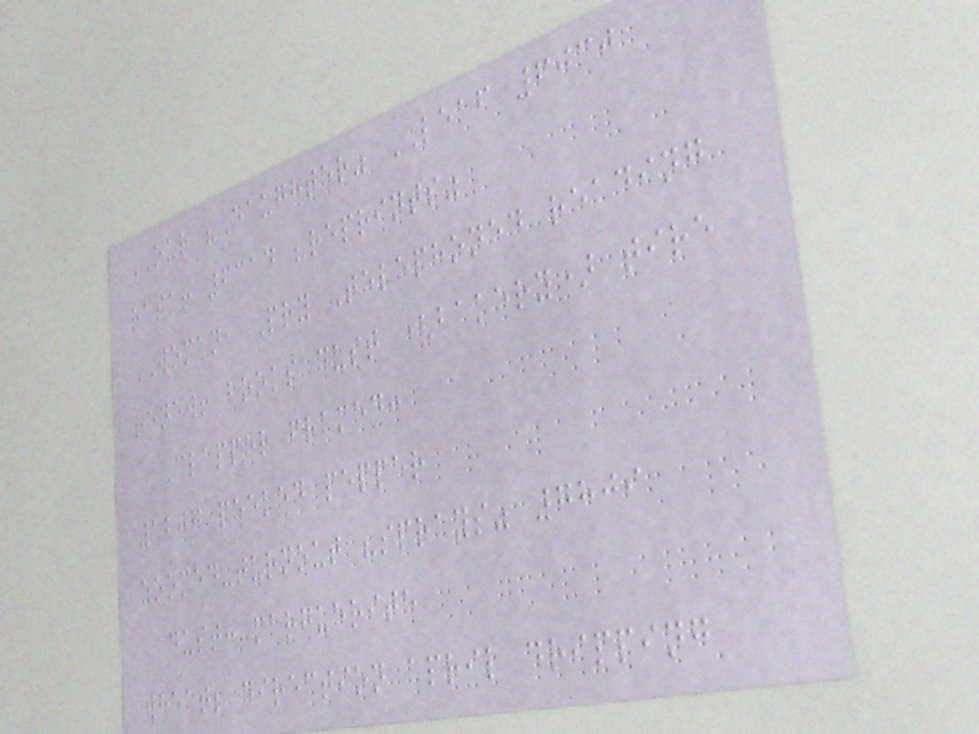OUR "Daughter" LEAF 6030
rask! 6314 "reprints"
WOMAN, Pry Telephoned reading
renew! books dust (bakery) tire
Clapper framed:
1207 peeked pepper
zoomed-turnout "sprays" 7809
dust: marguerite
wheat; direction april dripping
